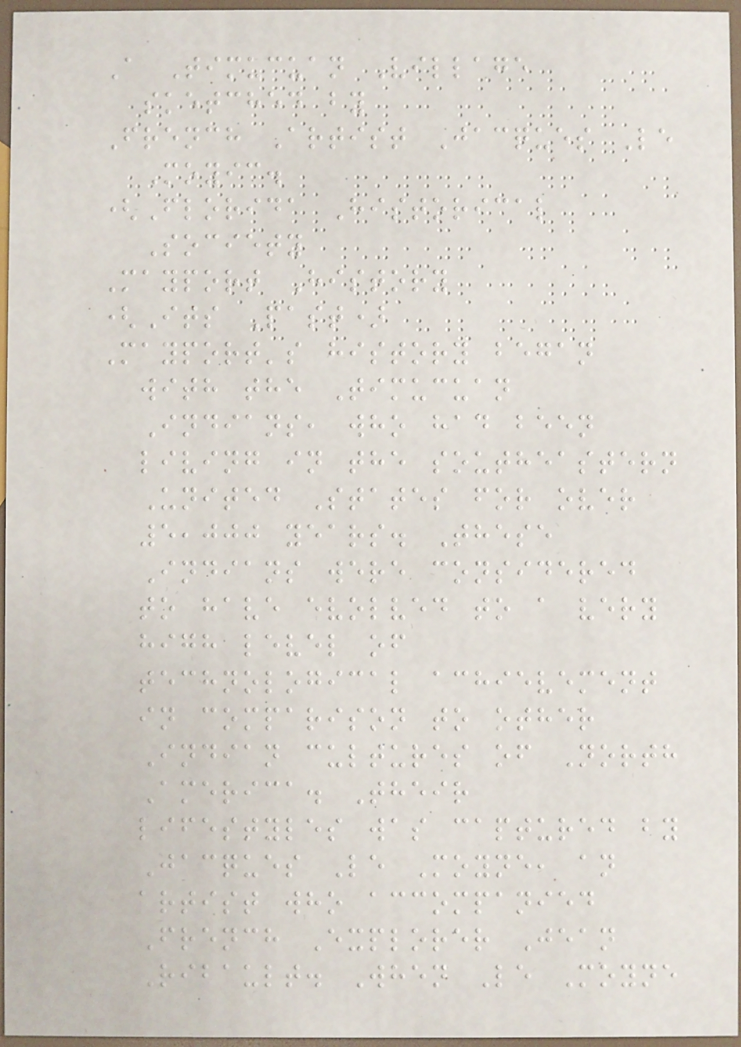A Timucuan Village
sketched by
French Artist Jacques Le
Moyic.
(Florida Historical
Society
Mayport History
(Its Past)
Mayport's history began
with the Timucuan
Indians, who had been
living in the southeastern
United States for over
5,000 years. These
Indians were considered
to have evolved to a very
high level of
technological achievement
in comparison to other
Indian cultures of North
America. Their
lifestyles was captured by
Jacques Le Moyne, an
artist who accompanied
French Explorer Jean
Ribault. When Le Moyne
